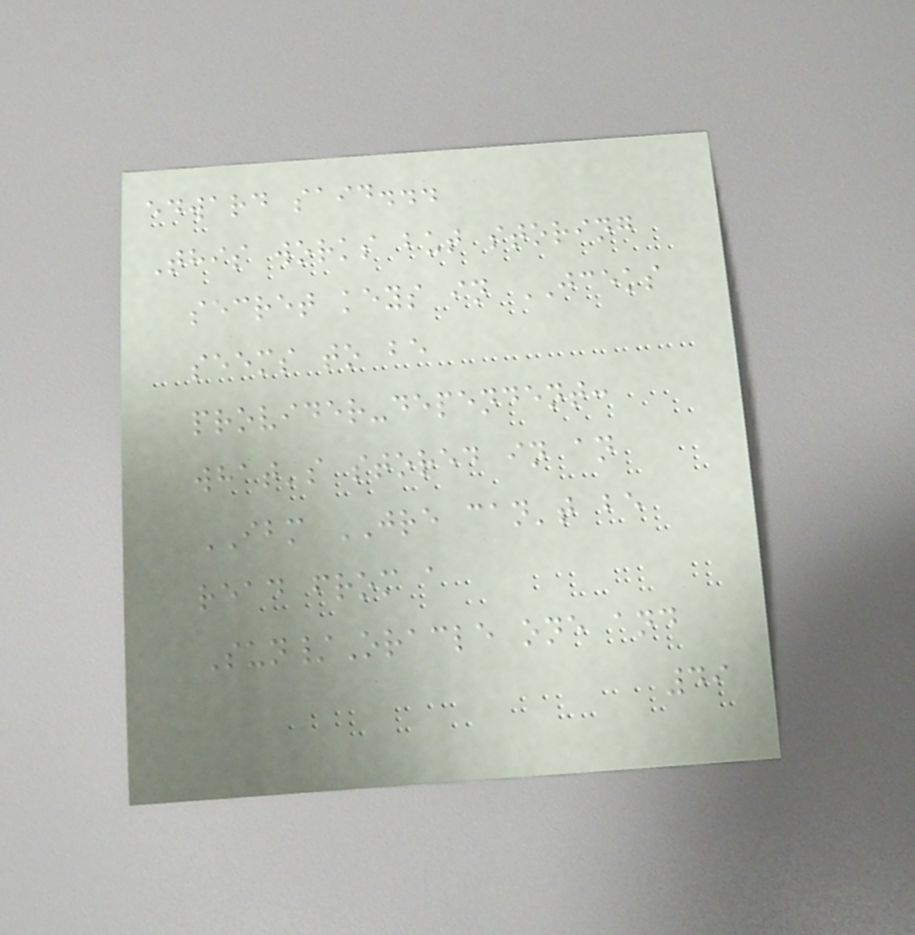edward said...
This works but storing
secret keys in JCEKS
seems to be
provider-dependent:
what's stored in an
IBM JRE can't be
read from a
Sun/Oracle one and
49
